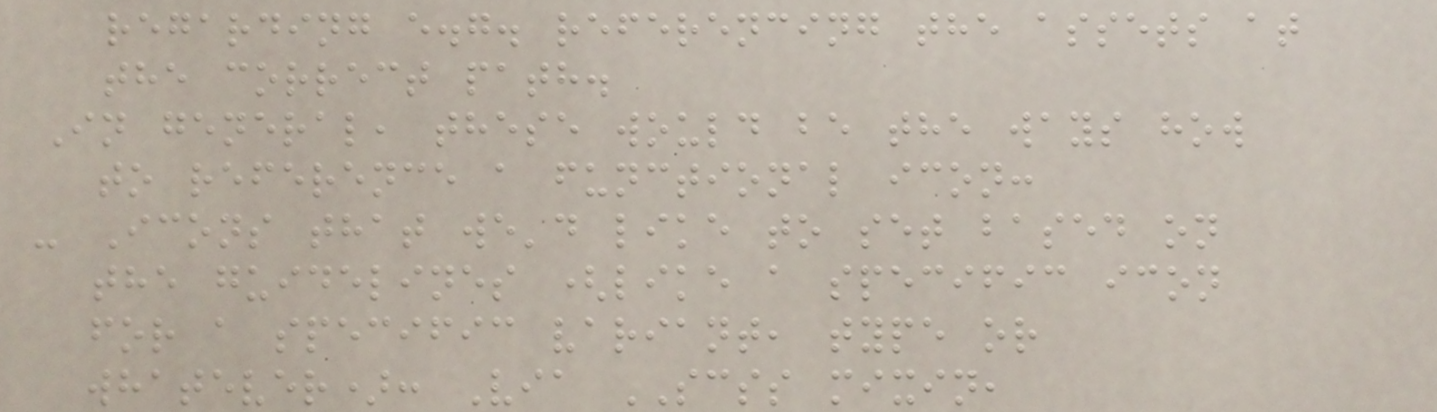regarding e.g. referencing the assets at
the correct path.
In general, these would be the ways how
to reference a functional icon:
- Icons that we'd like to set based on
the guidelines (like a specific icon
for a specific variant, type or
whatever): Via SCSS mixin,
